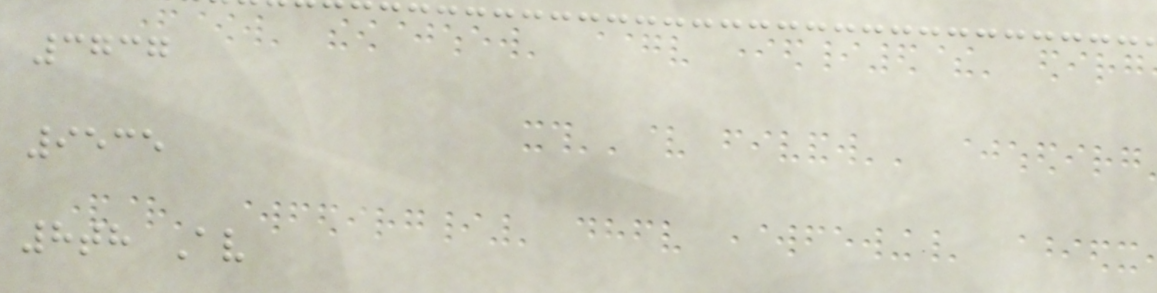3737
9535
8th Av
